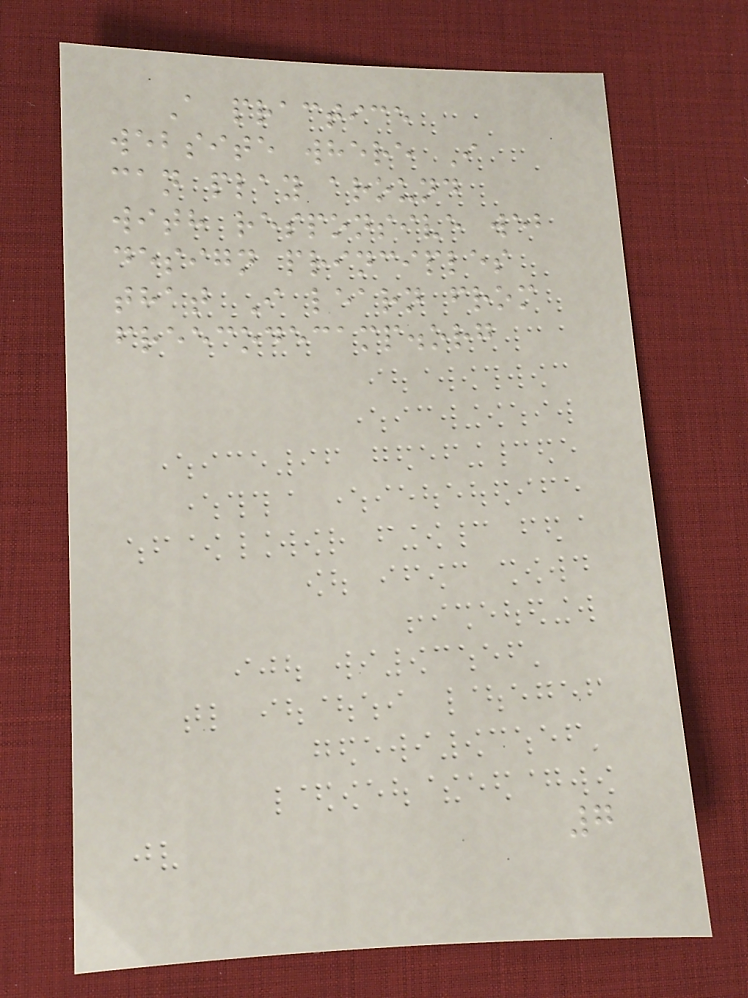A practice
website where I
can play around
with responsive web
design principles
that I learn from
freecodecamp.org
7
